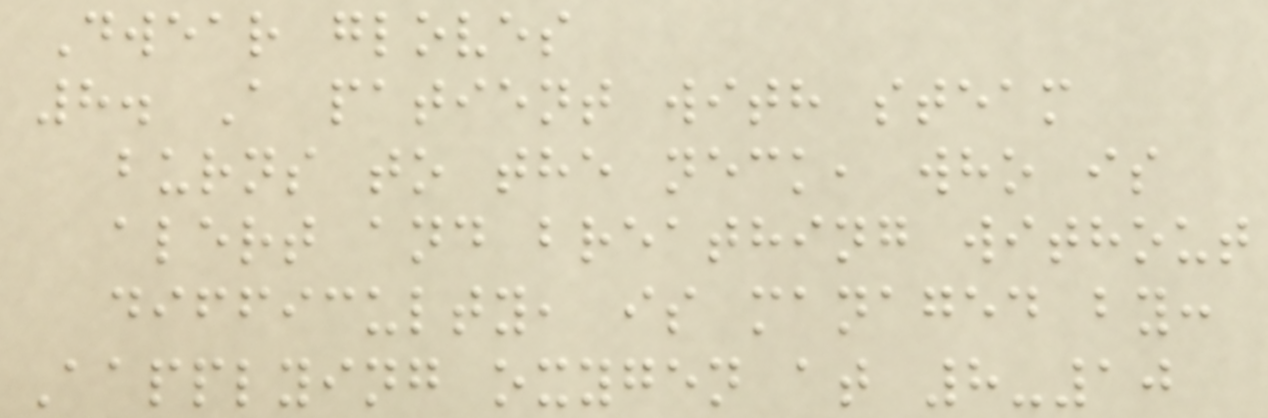Dwear gloves
8. A patient with steam
burns to the neck, who is
alert and breathing without
difficulty, is managed by:
Aapplying oxygen at 8-10
